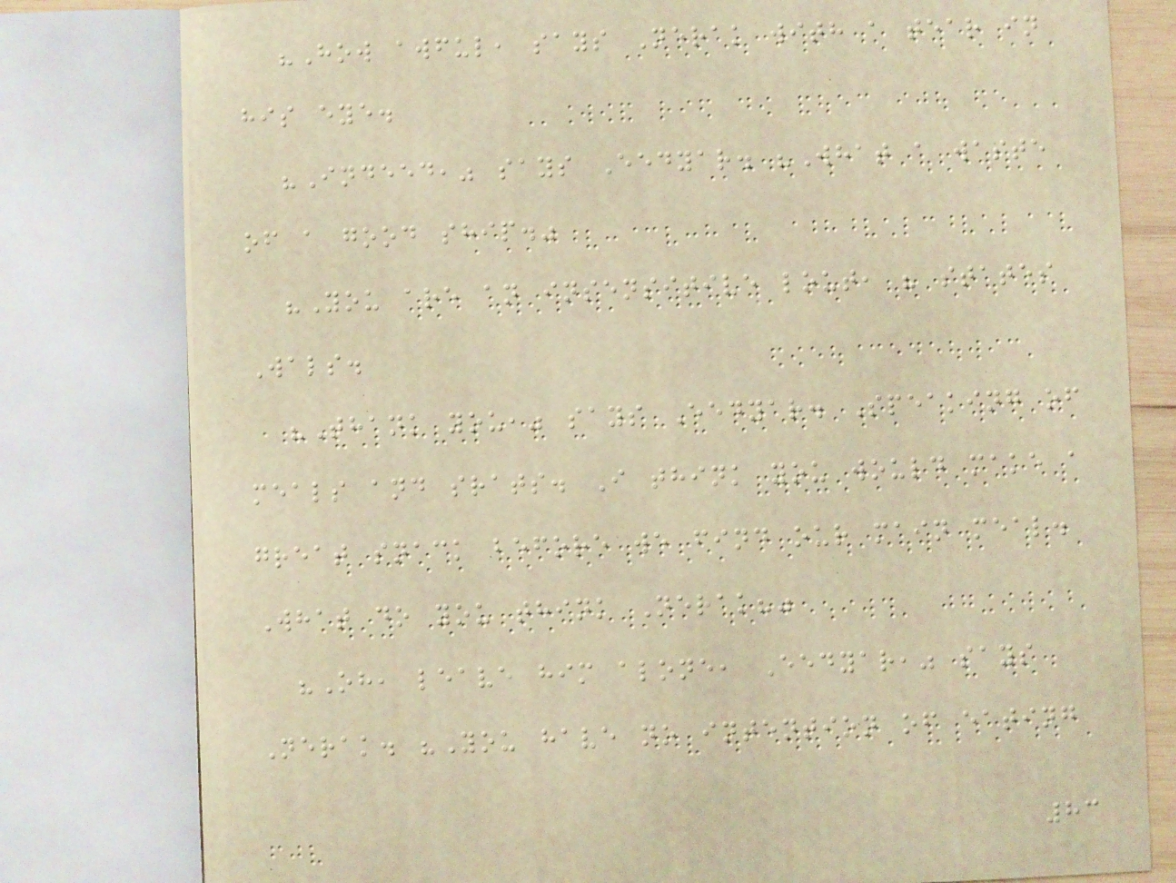"How awful, says Nerak with a tear in
his eye.
"Indeed," says Eedyar. "What a waste
of a good ship."
"You are an insensitive lout, " states
Wals.
"Thank you," says Eedyar. Speaking of
meals and srats. I think you would make a
great snack before we find our main meal.
What do you think Nerak?"
"Oh, leave him alone, Eedyar," says
Nerak. "You have no intention of eating
83
